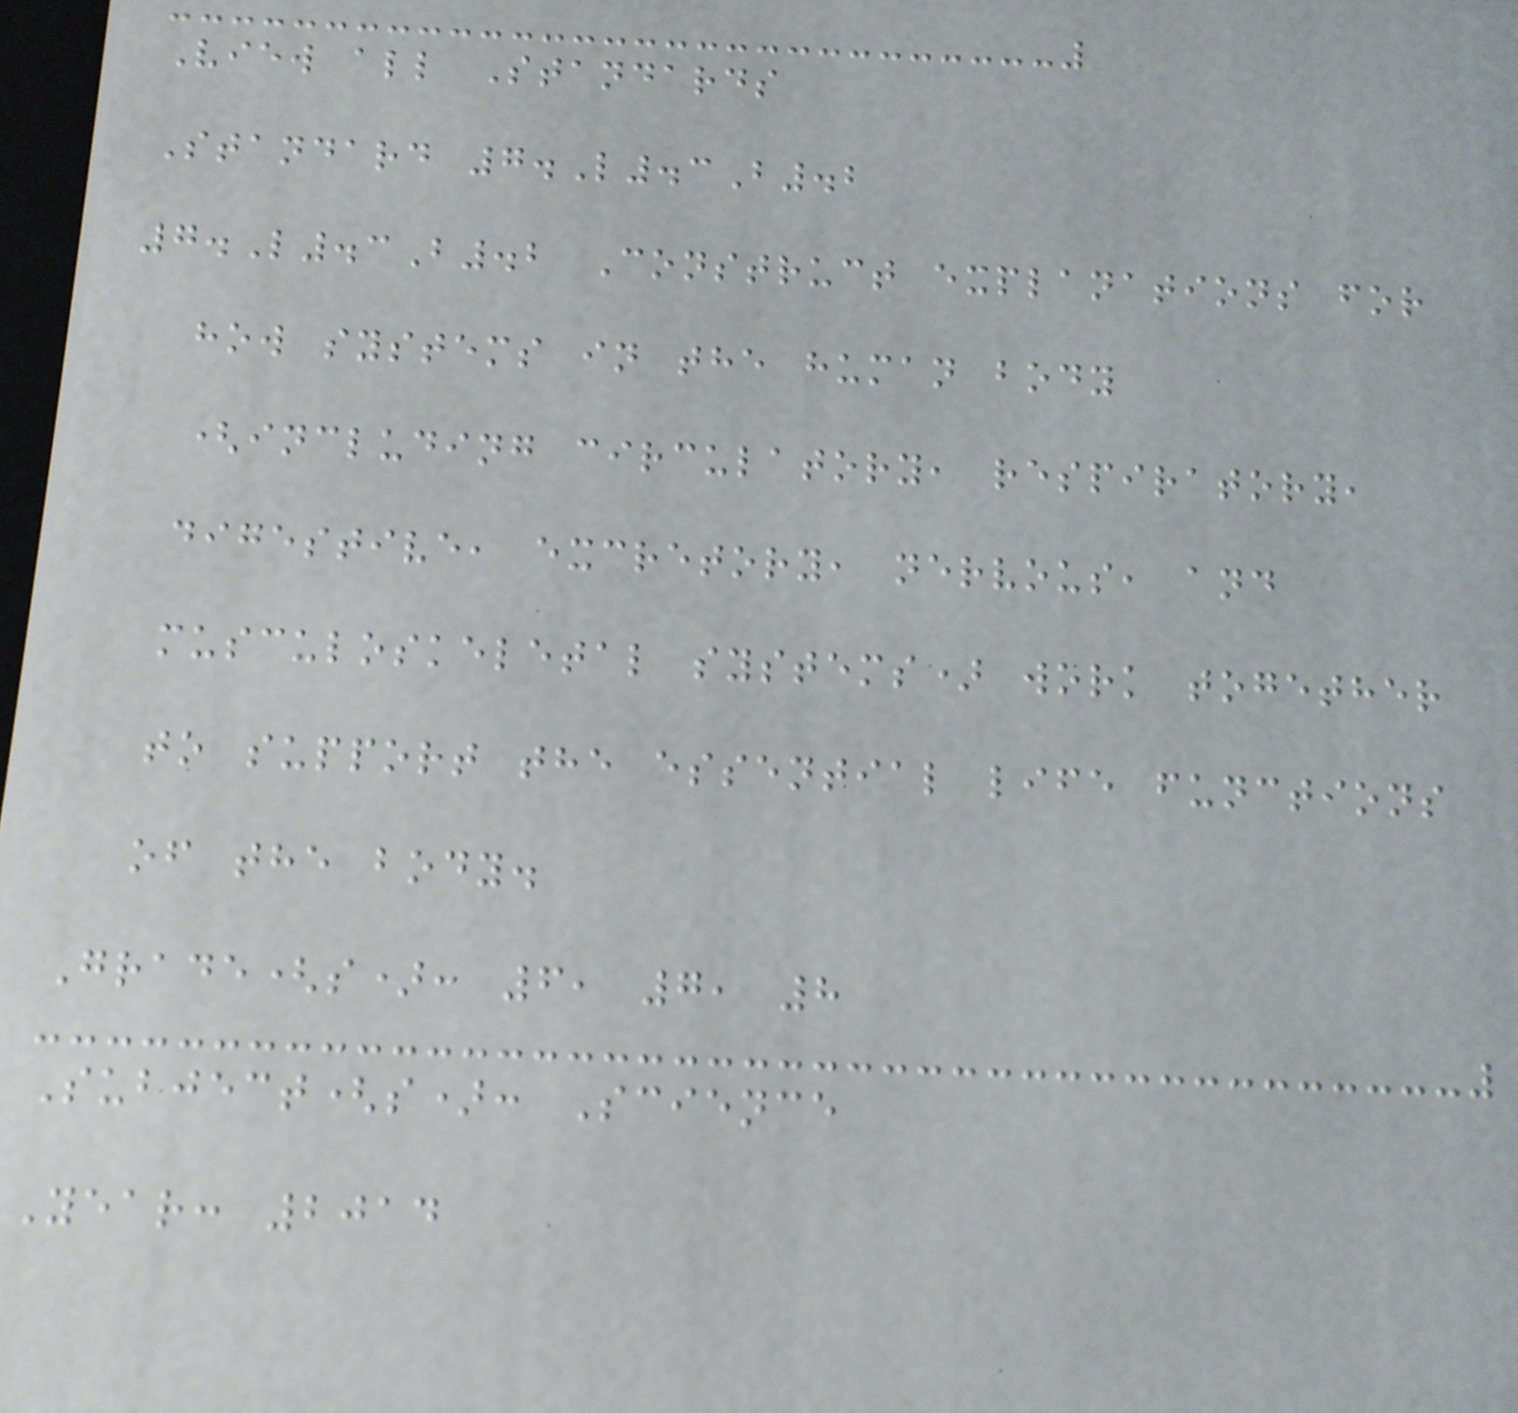View all Standards
Standard 7.L.3B.2
7.L.3B.2 Construct explanations for
how systems in the human body
(including circulatory, respiratory,
digestive, excretory, nervous, and
musculoskeletal systems) work together
to support the essential life functions
of the body.
Grade(s): 6, 7, 8
Subject(s): Science
Year: 2014
